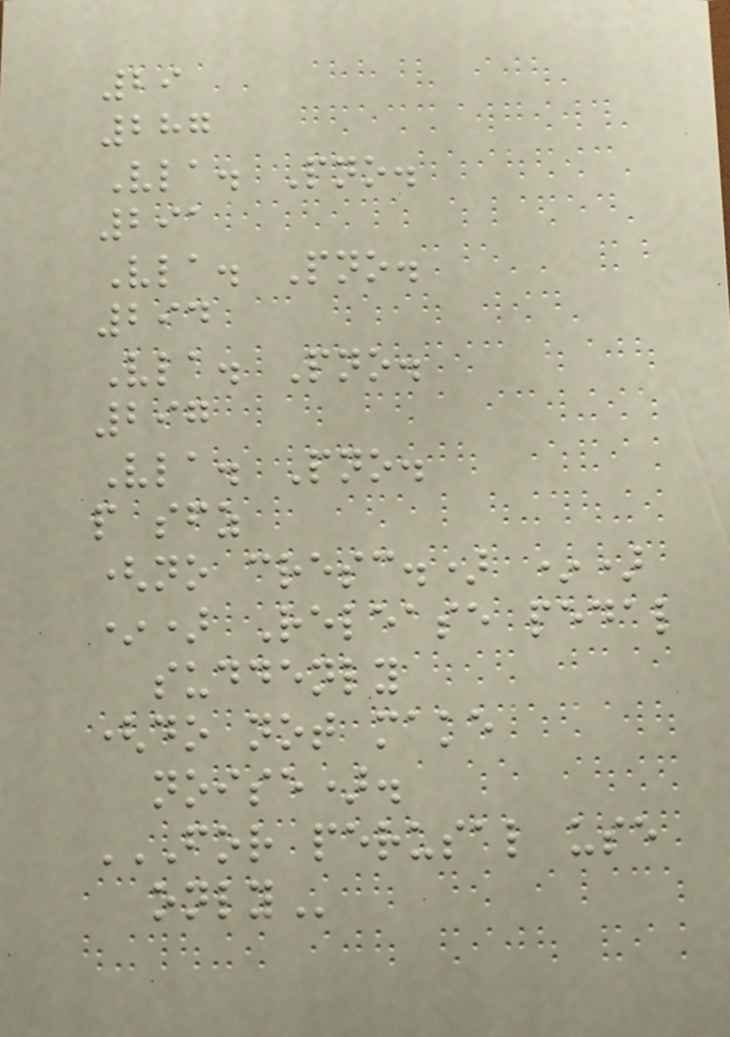29
287
Vla. Pno.
291
Vla. Pno.
294
Vla. Pno.
297
Vla. Pno.
p sfz
(no cresc.) *)
*) Release pedal
suddenly
(do not make
noise).
FOR PERUSAL USE
ONLY
